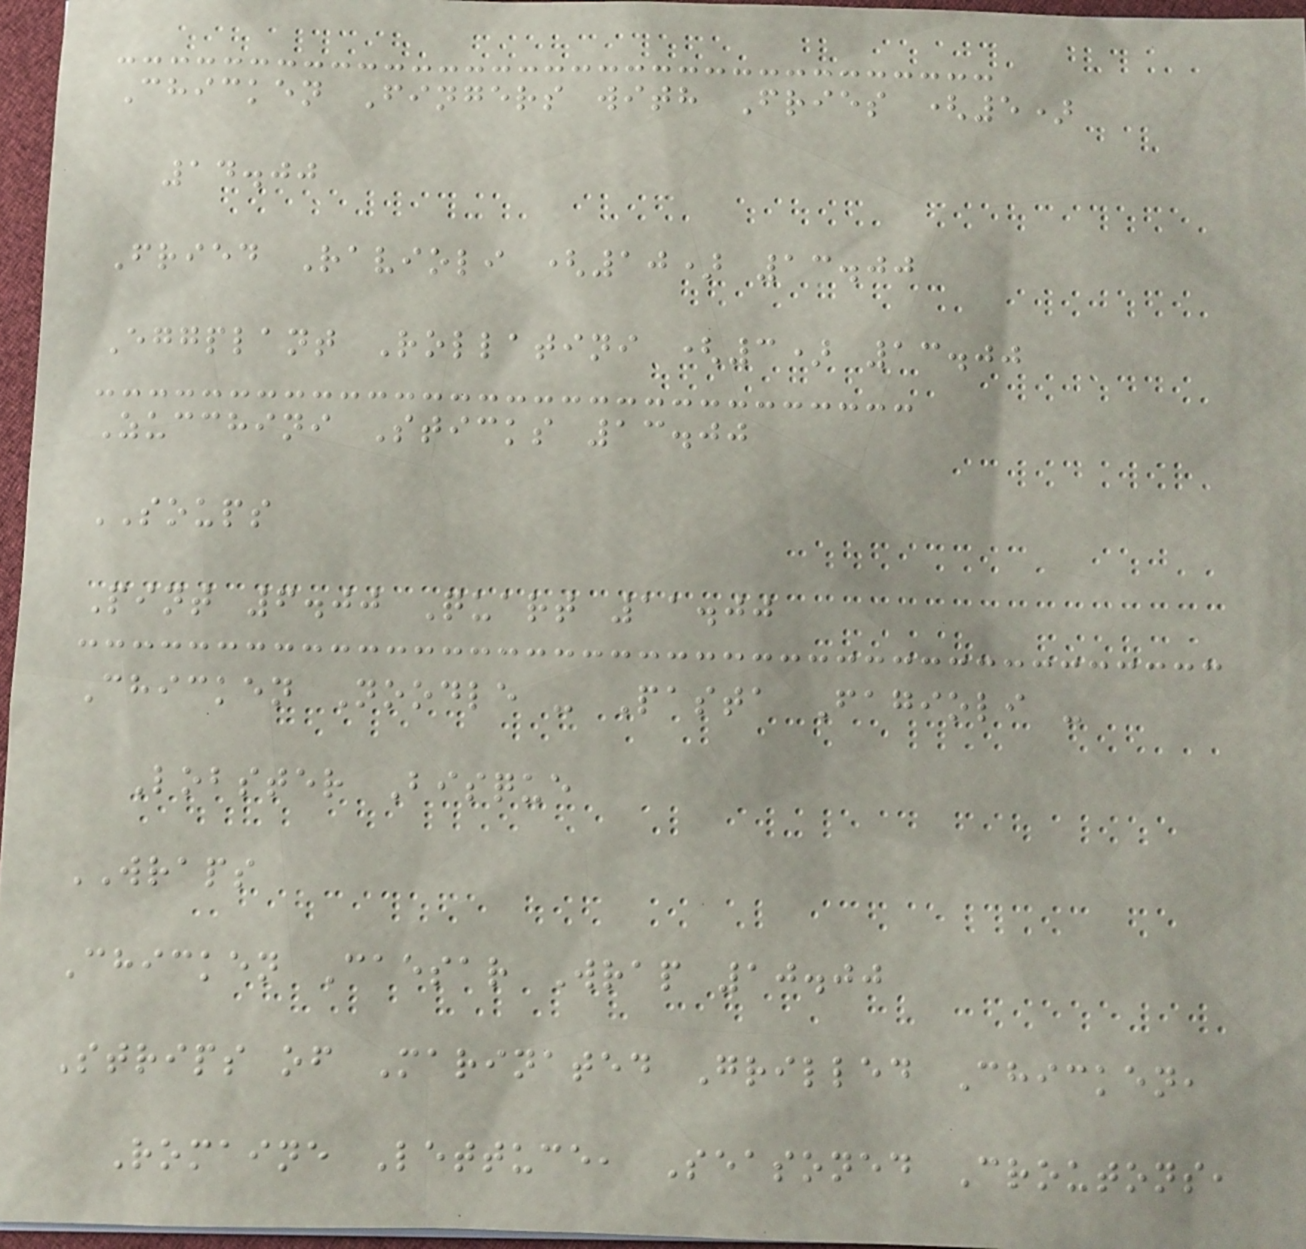Chicken Fingers with Fries (5)
14.00
Fried Ravioli (10) 13.00
Eggplant Rollatini (3) 13.00
Zucchini Sticks 13.00
SOUPS
Pint 6.00 Quart 11.00
Chicken Noodle - Pasta Fagioli -
Lobster Bisque
WRAPS
Chicken Caesar Wrap 10.00
Strips of Marinated Grilled Chicken,
Romaine Lettuce, Seasoned Croutons,
